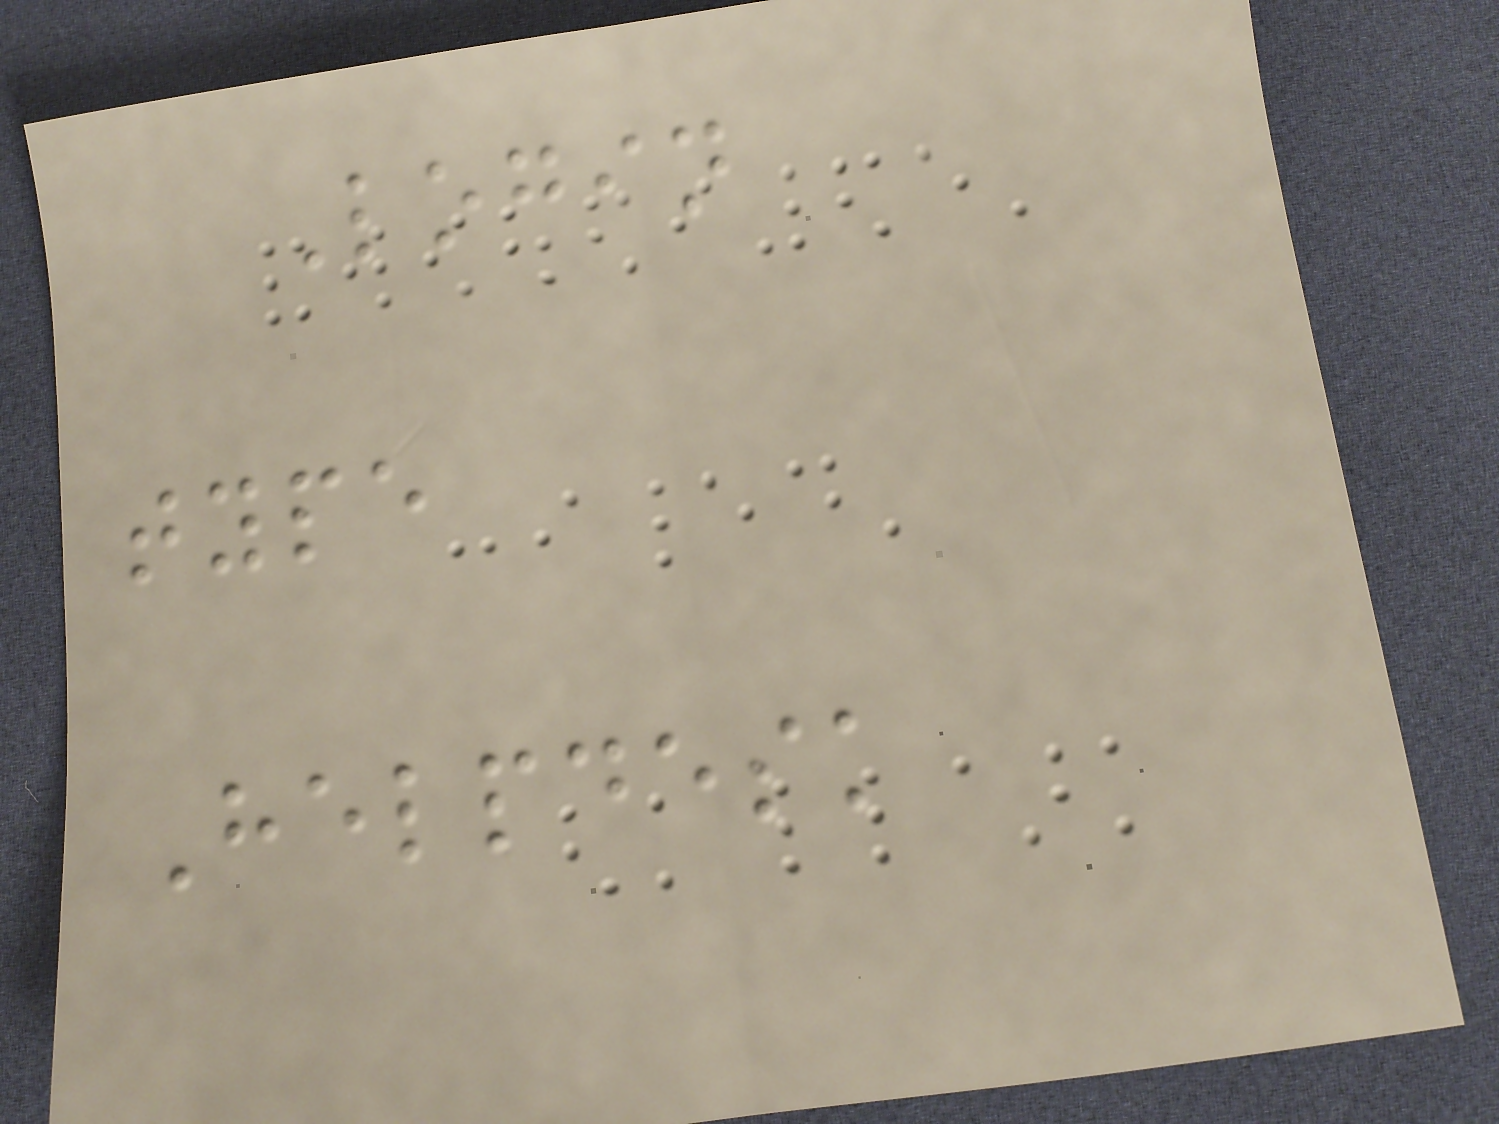Login
type
Helpdesk
